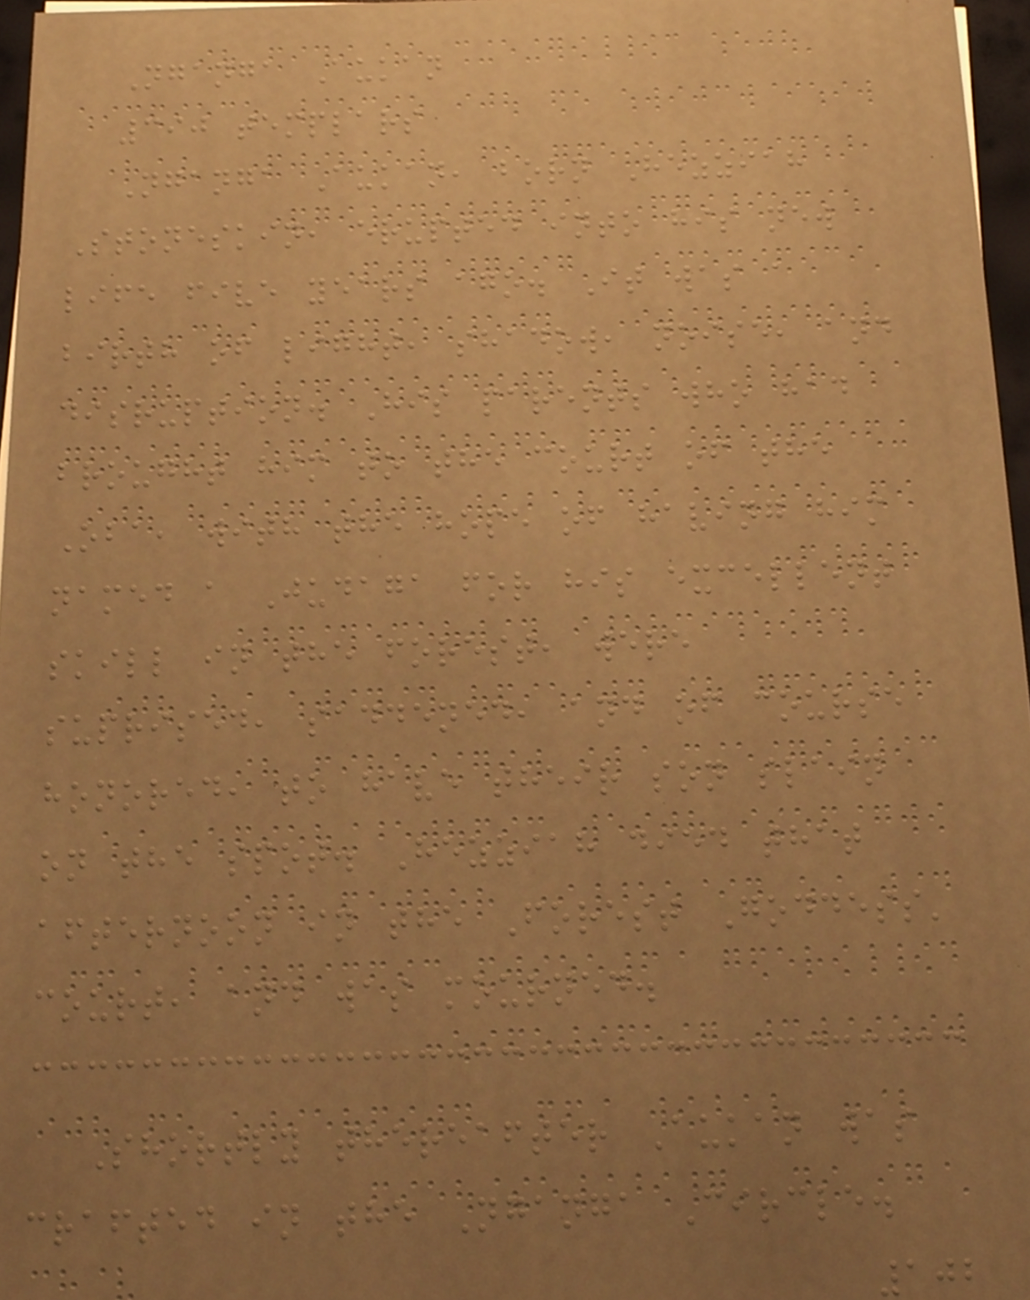Nganga Aukan
390 templars
Nganga Aukan, born Hezziah
Stoneskin, erupted into his new
life five years ago. It was a
birth of light, shadow, noise, and
disruption. His parents who had
brought him to the court of the
Oba, with the hope of having him
named a Judaga for his excellent
skill in the forest, were
suprised, saddened, and of course
honored, to have their son slain
on the spot. Hezziah died that
afternoon in the Forest Goddess'
court, and was mourned.
Shortly thereafter Aukan was
crafted in the Nganga Circle.
102
